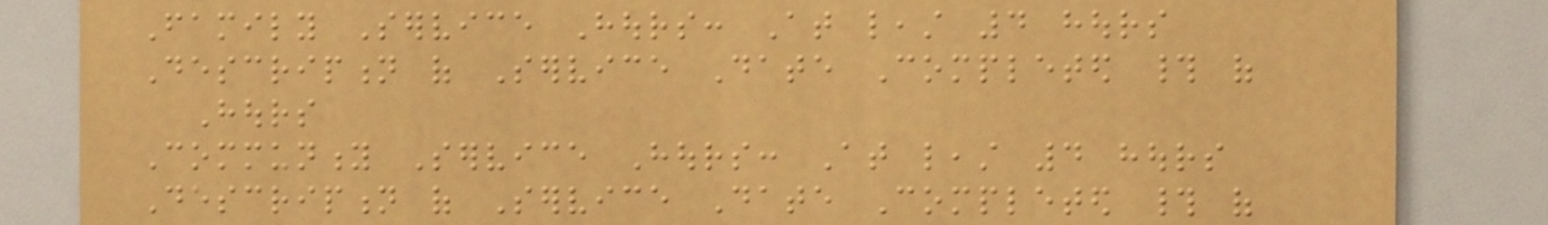Family Service Hours: At least 4 hours
Description of Service Date Completed # of
Hours
Community Service Hours: At least 4 hours
Description of Service Date Completed # of
